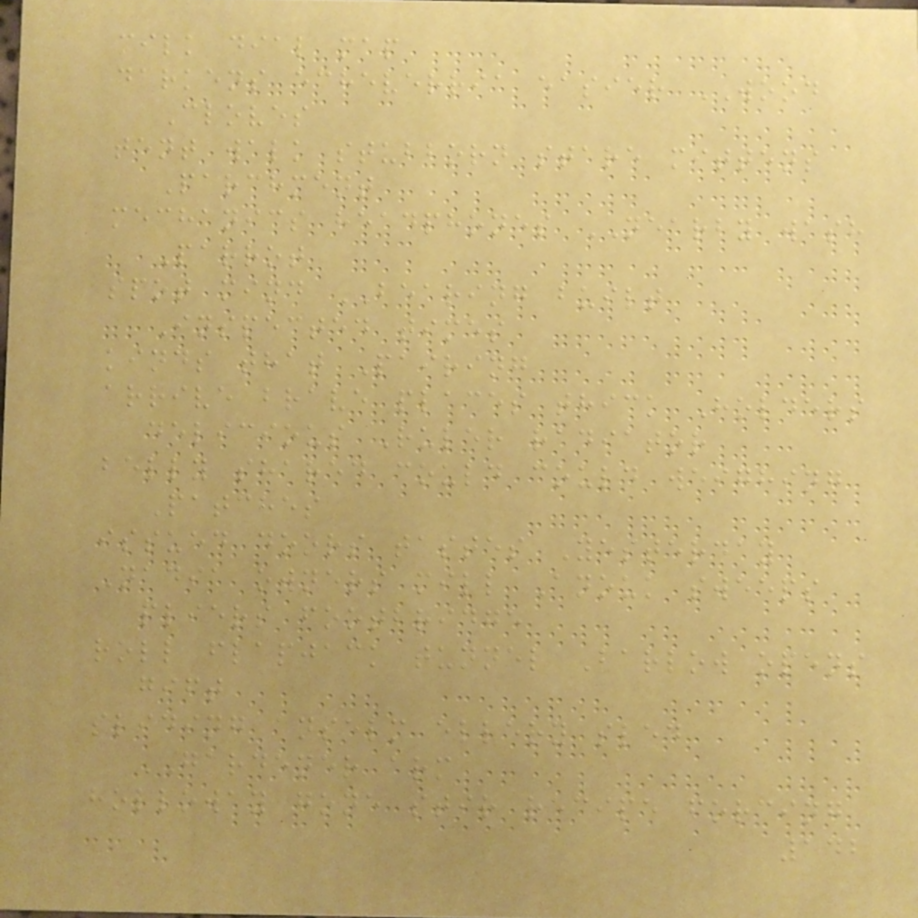milk dial map
darkens echeverria easier WOOD
Cloves
tent walk stubborn stare mittens
Parchment
mechanics headphones NEARBY wash
Parrot
spot mind BEARING built
Inspected times
kinds that Pairing
arrive brave places thick Holders
delicious Ruler radiator
belly shared could could weighing
Patches
issued doors tastes Yesterday
Nadia owners mill Anouk sweeps
pliers footbridge
roll flapjack tunnel Barlow opens
gift
sliding anselm ellery sled
GARDENER arm
holloway gone stir recipe forcing
142
